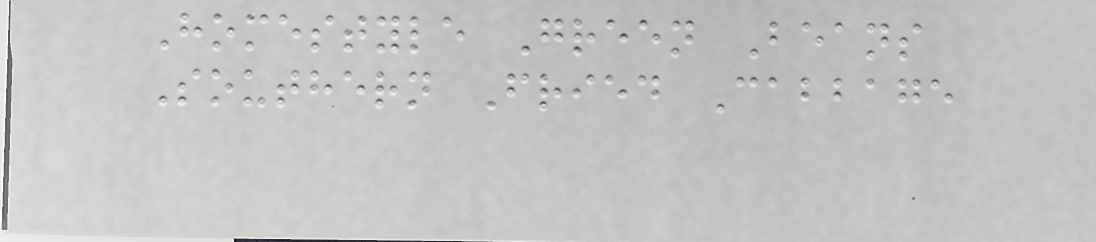Homestyle Green Beans
Southern Fried Cabbage
